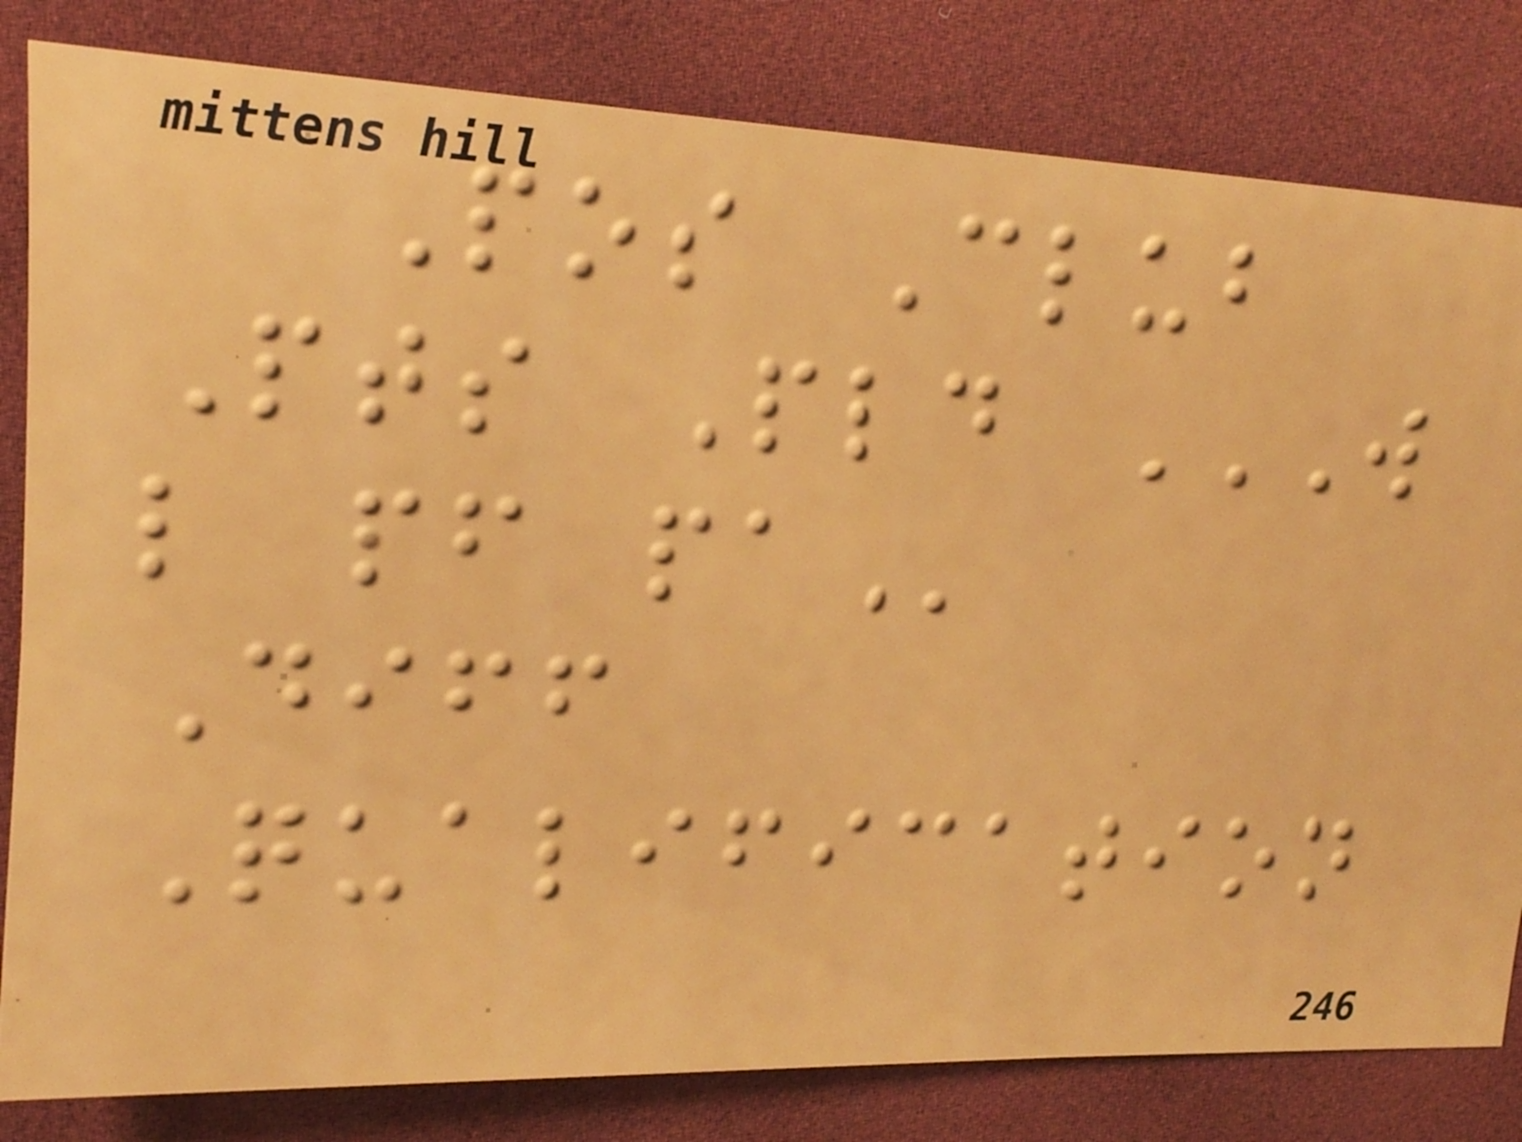Pos Club
Pts Pld W
L PF PA
Diff
Qualification
